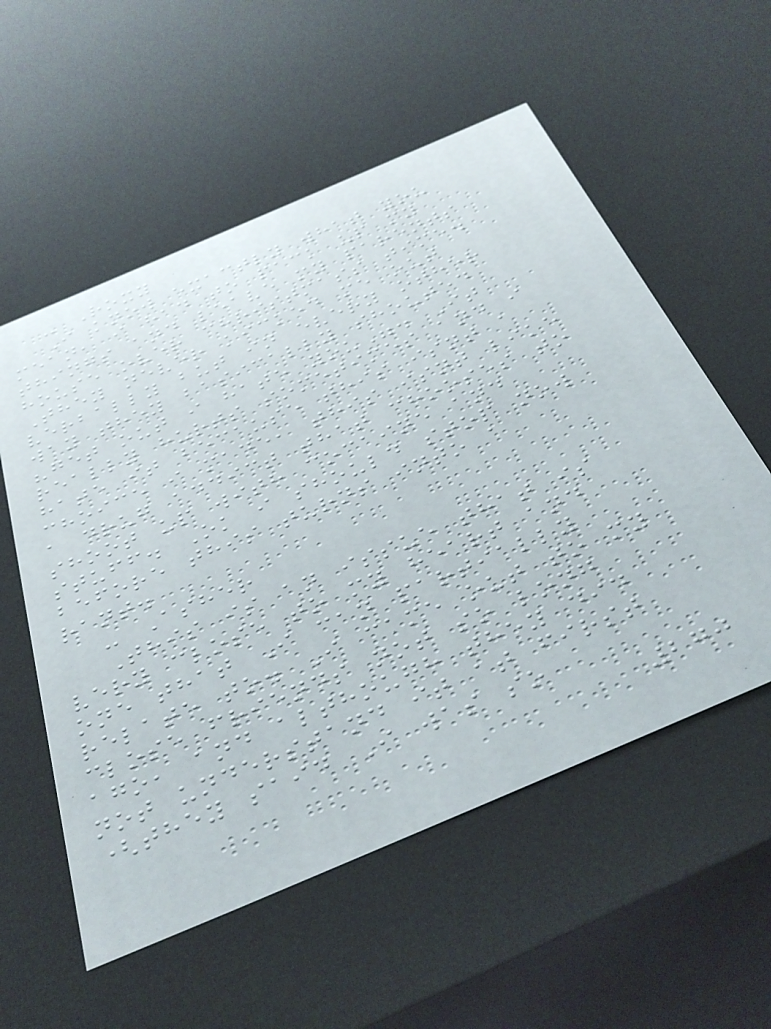- Roxy
I know exactly what you
mean, i had to pack up my
things and leave my parents
house over christmass time.
They never kicked me out
verbally but in every other
way they basically shouted
"get out i hate you". It
really hurts sometimes and i
hate it because this isnt a
choice i made, this isnt like
a drug addict that chooses to
shoot up with cocaine and
stuff. Ok i should stop now
before this turns into a
rant.
- Asher
This is an issue that is
very close to my heart and
one that I can partially
relate to. I came out to my
close friends not so long
ago, and although they did
not understand it at first
(they said I was so
270
